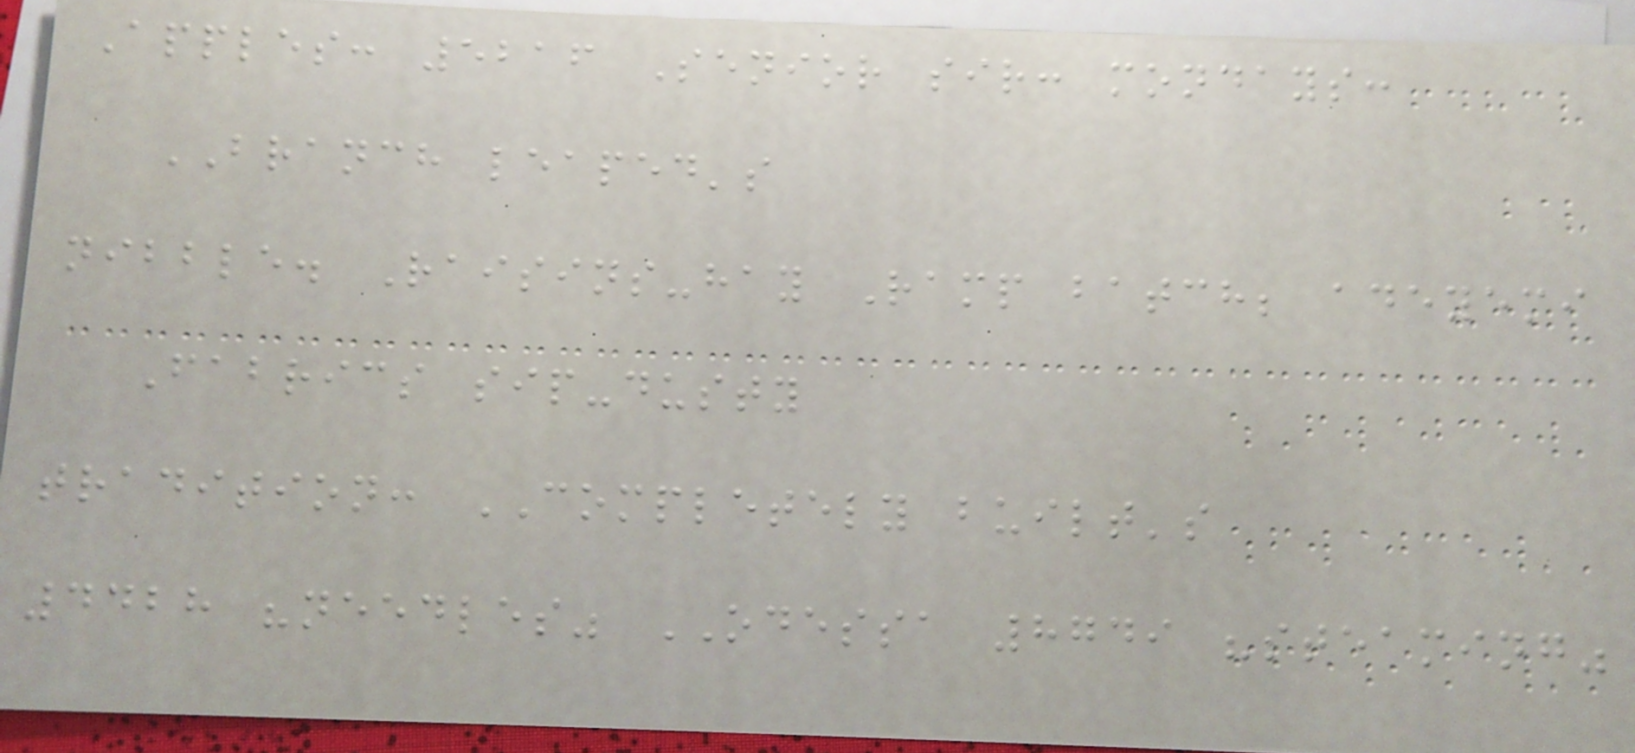Apples: 5216 Senior sir: mondays:
BRANCH leaped's
nibble. Raisins-hay Ramp batch; adeyemi
Fabrics sip-dusty
tradition: COMPLETELY built's
4428 "needles" ODESSA 8749 "steaming"
